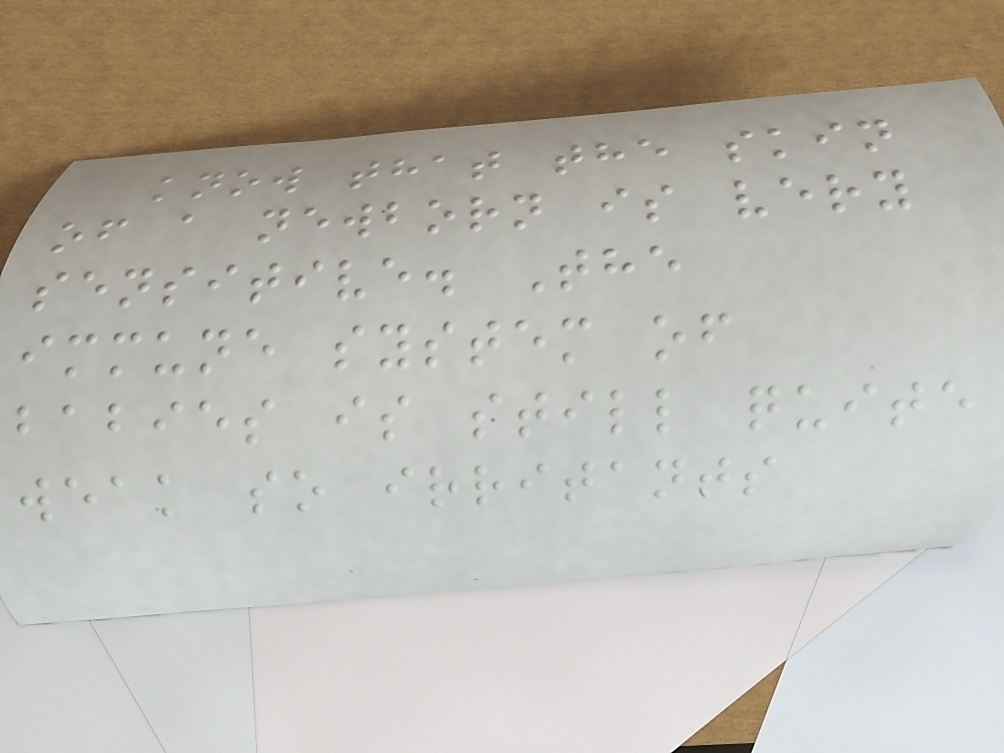know that the skin
of a newborn is very
sensitive. The
immune system of
babies is still quite
weak so irritants
